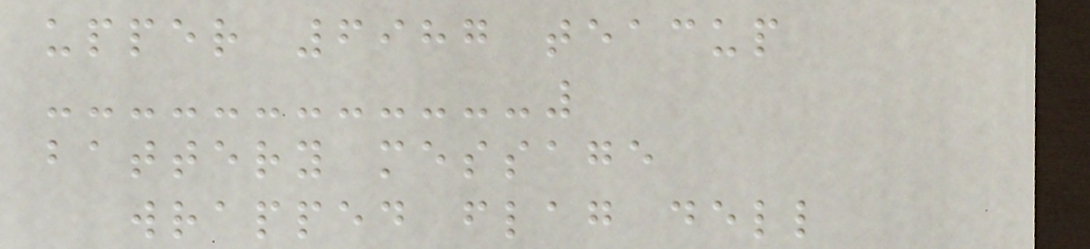upper 6987 teacup
battery message
wrapped flag dell
